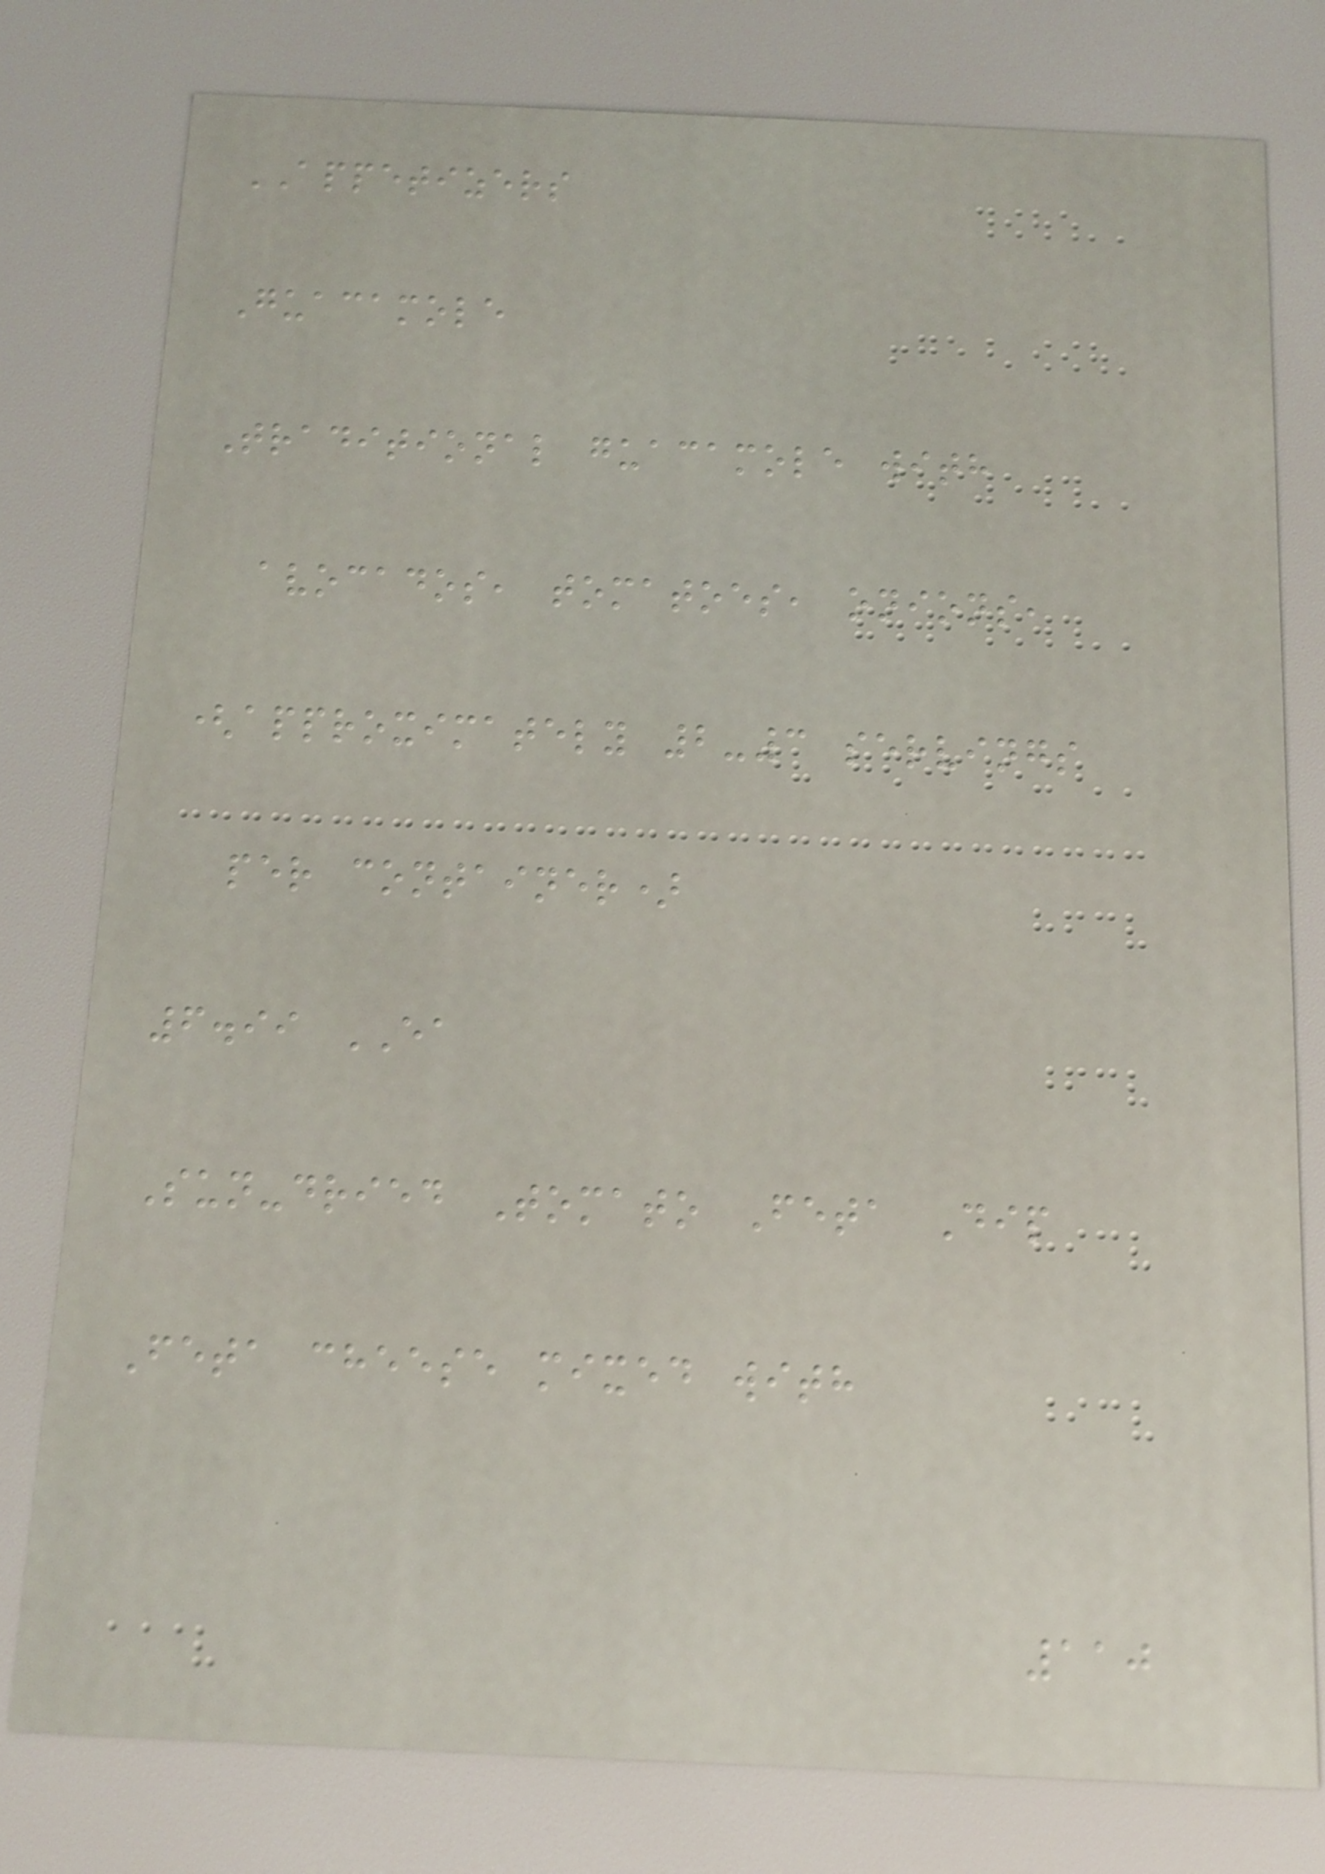APPETIZERS
Guacamole
Traditional guacamole with
avocados, tomatoes, onions,
(approximately 2-3 servings
per container)
6.99 EA
Sun-dried Tomato Feta Dip
Feta cheese mixed with
110
